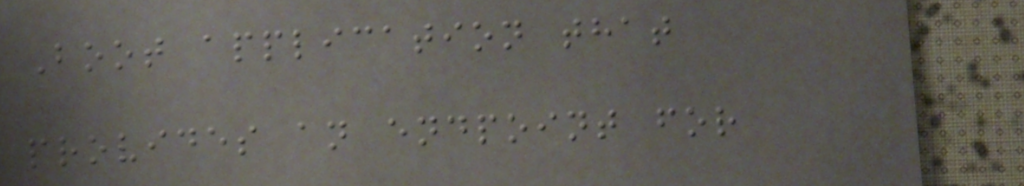Boot application that
provides an endpoint for
